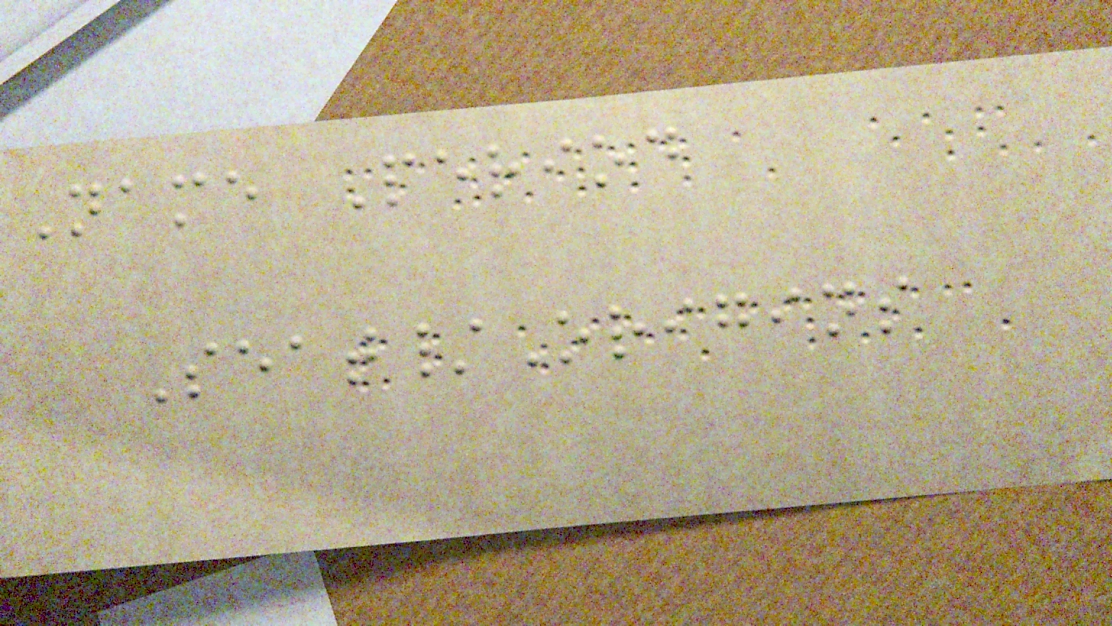Name Period
Seat/Origins
